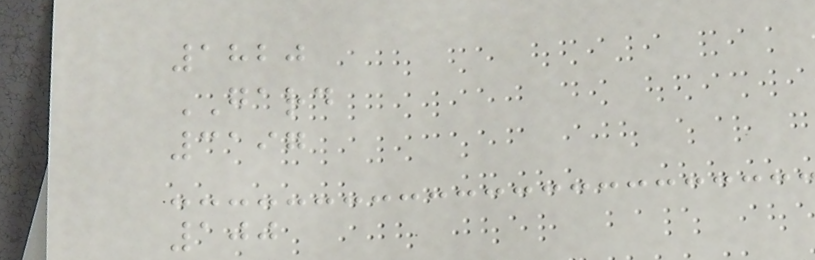1820
GARD
3197
100
